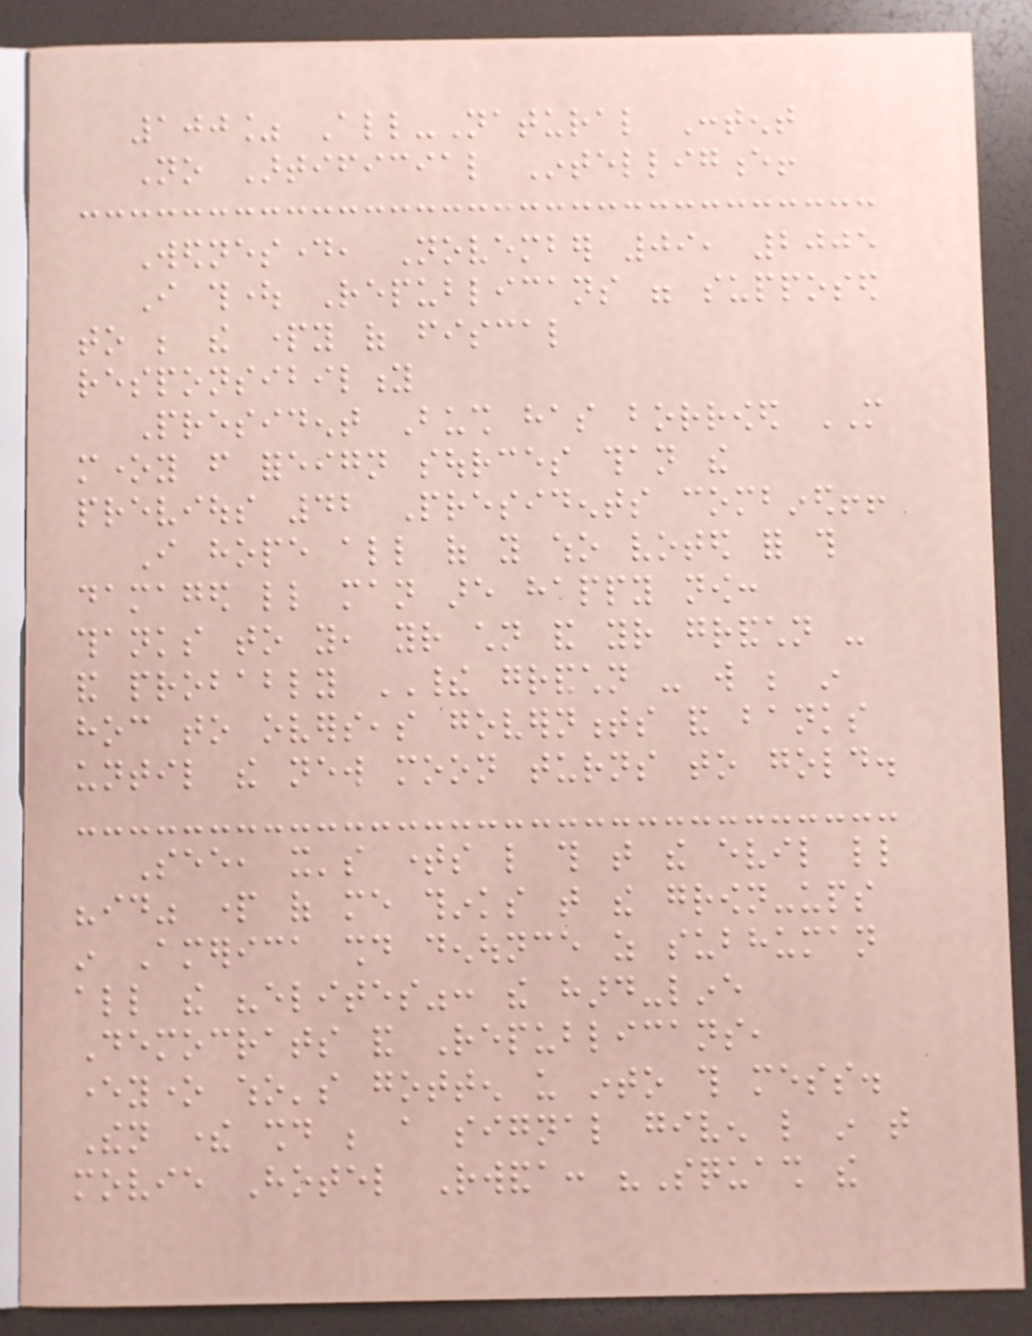100% All-Natural Content
No Artificial Intelligence!
Wednesday, November 09, 2005
I thought Republicans were supposed
to be the party of fiscal
responsibility
President Bush has borrowed MORE
money from foreign sources than the
previous 42 Presidents combined!!
I hope all of you who voted for this
damaged little man are happy now:
thanks to you, your children and your grandchildren -
and probably THEIR grandchildren - will be in
hoc to overseas governments and banks
until the new moon turns to gold.
See, it's times like this that the evil little
"id" part of me thinks that the grown-ups
in America should denounce as subhuman
all the "elites": the hard-line
Democrats and Republicans,
everyone who's gotten us into this mess.
Then there should be a signal given like in that
movie Hotel Rwanda: "Squash the
